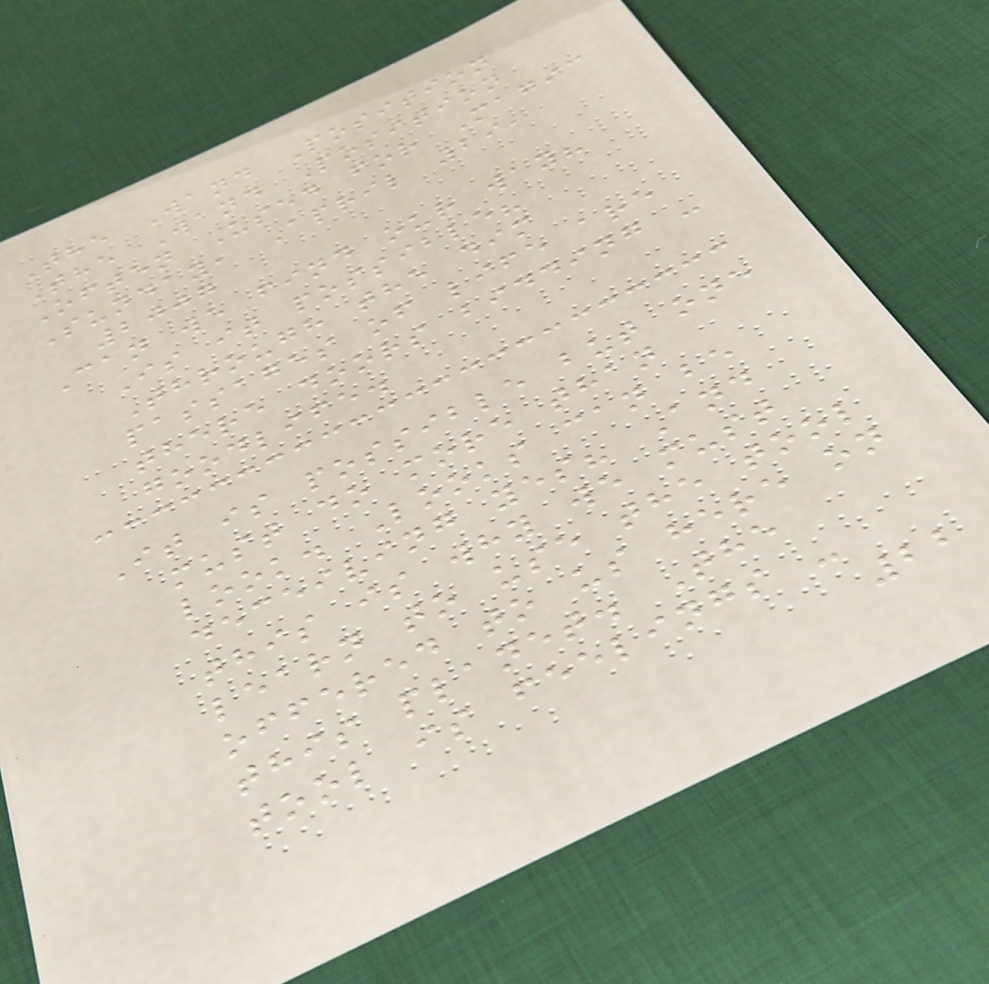The Wand Position
The Wand Position
Often Used for Magic
Sunday, April 29,
2007
Can we find our way?
Is it possible?
Through the dim
passages of life are
there doors bidding -
goodlife.
It is possible but one
must do more than
look. Looks can be
deceiving yes? And
this is why we must
learn to use the tool
offered to us here on
this planet. The
tool is feelings -
22
